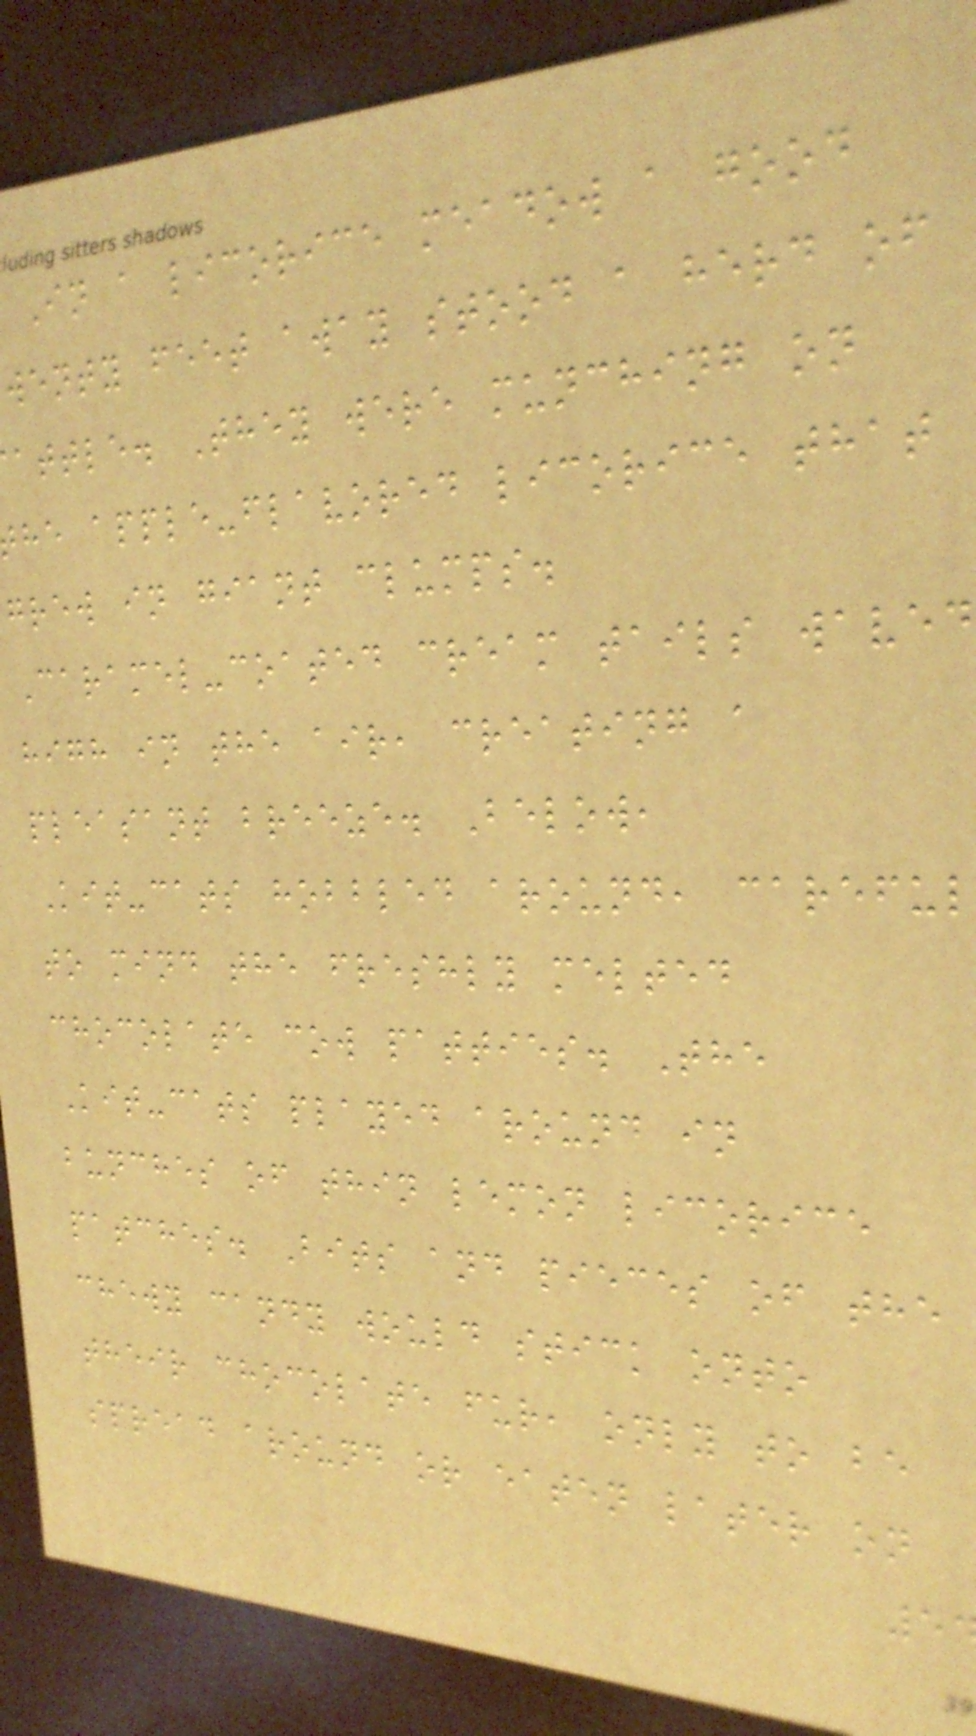In a licorice meadow a good
wenty feet away stood a herd of
attle. They were munching on
he apple-flavored licorice that
grew in giant clumps.
Caramel-coated cream tails waved
high in the air, creating a
pleasant breeze. Below,
Kit-cats hobbled around, careful
to mind the freshly melted
chocolate cow patties. The
Kit-cats played around in
bunches of thin lemon licorice
patches. Bits and pieces of the
chewy candy would stick onto
their chocolate fur, only to be
spread around or eaten later on
